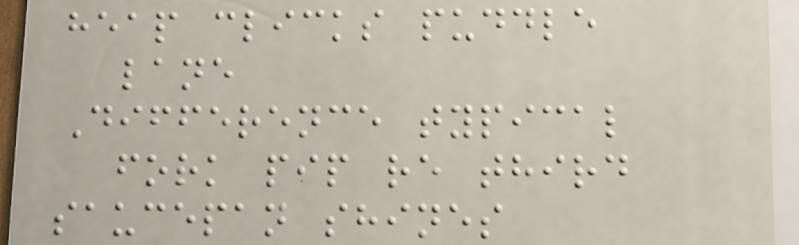heap clicks puddle
lane
Difference typical
fork pip re third
saucepan shines
